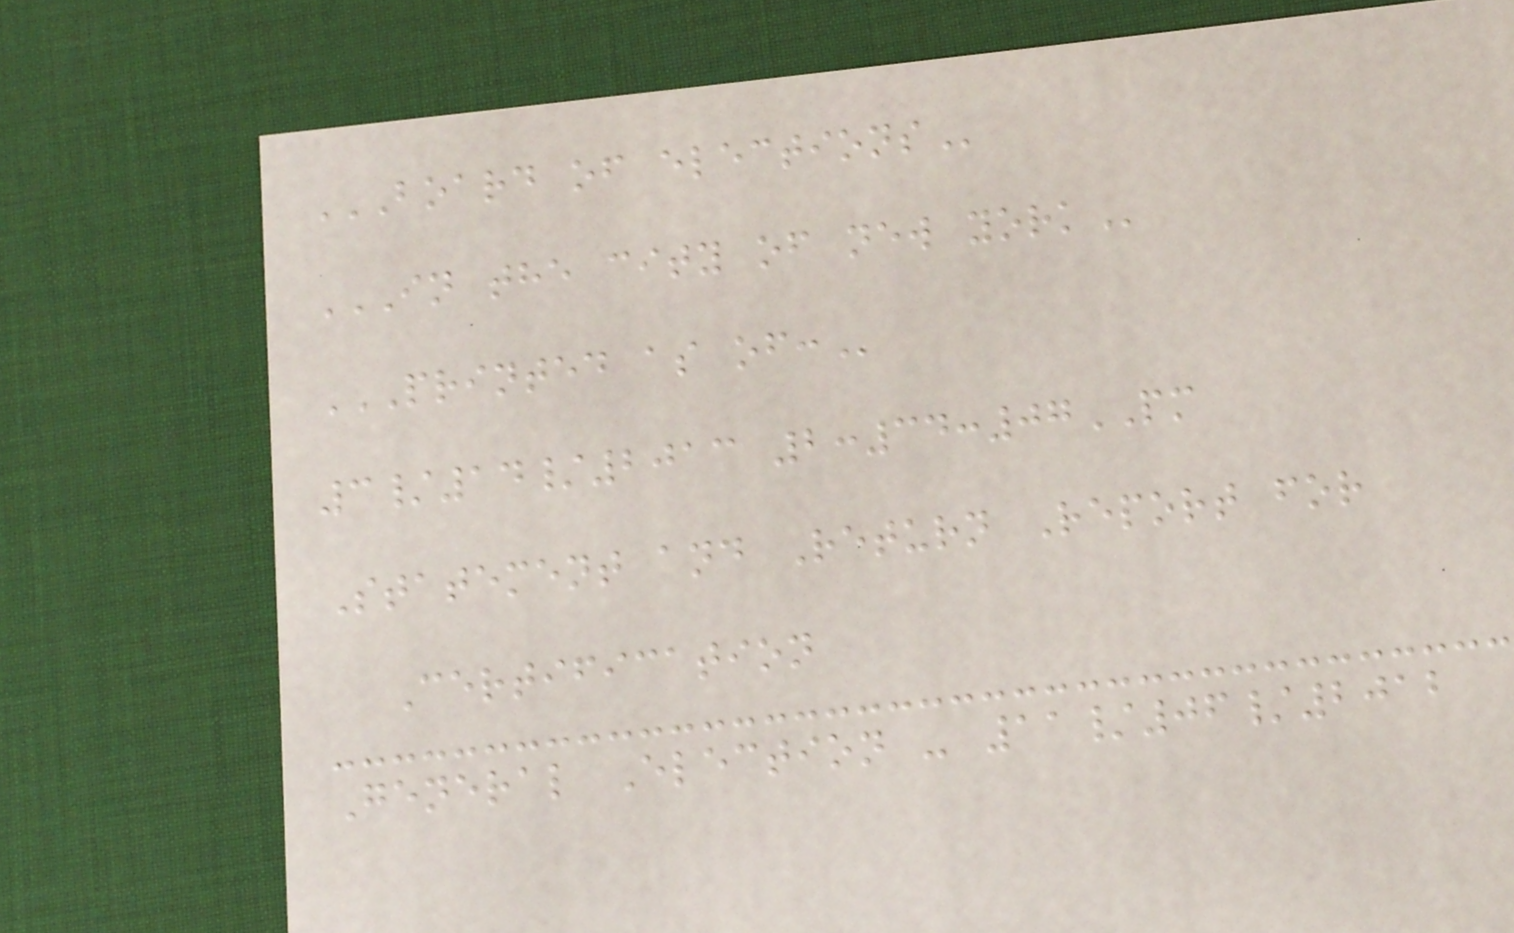BOARD OF ELECTIONS
IN THE CITY OF NEW YORK
PRINTED AS OF:
3/14/2013 2:34:07PM
Statement and Return Report for
Certification
General Election - 11/06/2012
